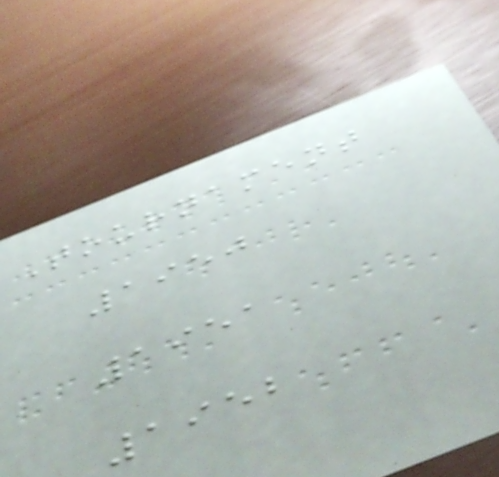Tournament
1950
1951
1952
